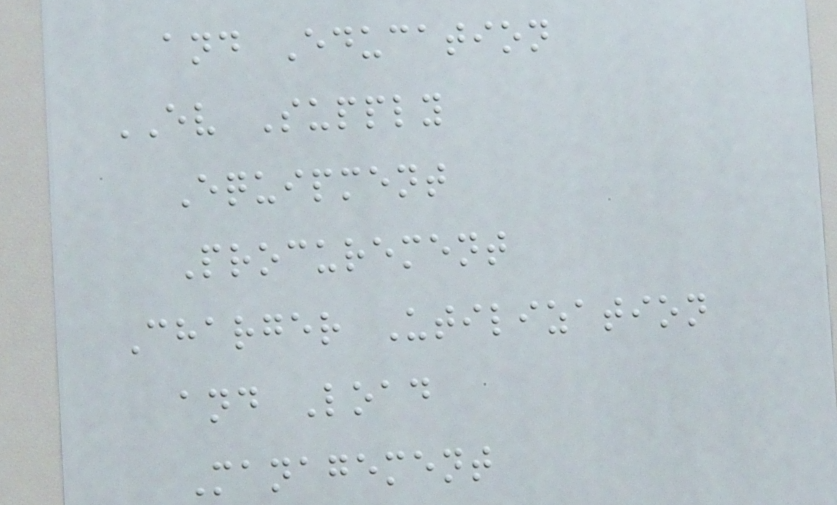and Education
EV Supply
Equipment
Procurement
Charger Utilization
and Load
Management
